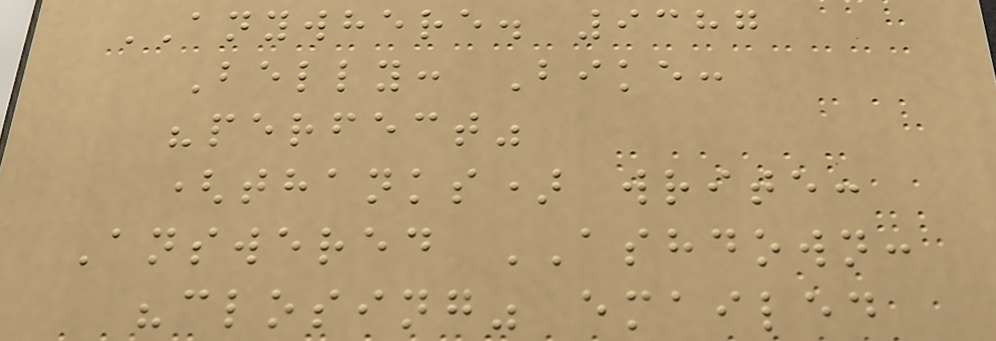ANYWHERE. 9387
Belly: Bike:
"perfect"
(thanks) write:
Answered ASHDOWN:
"closing" emailed
